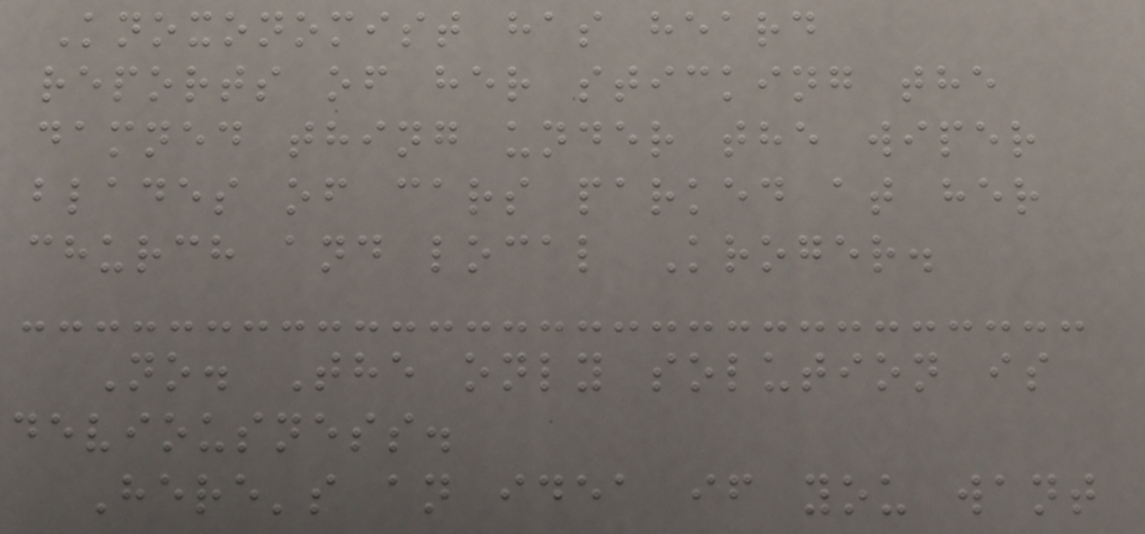Knoxonomist has heard
reports of her sticking the
damned thing under the wiper
blades of cars parked at her
church and local Kroger.
No. The only solution is
deviousness.
Here's an idea if you want
